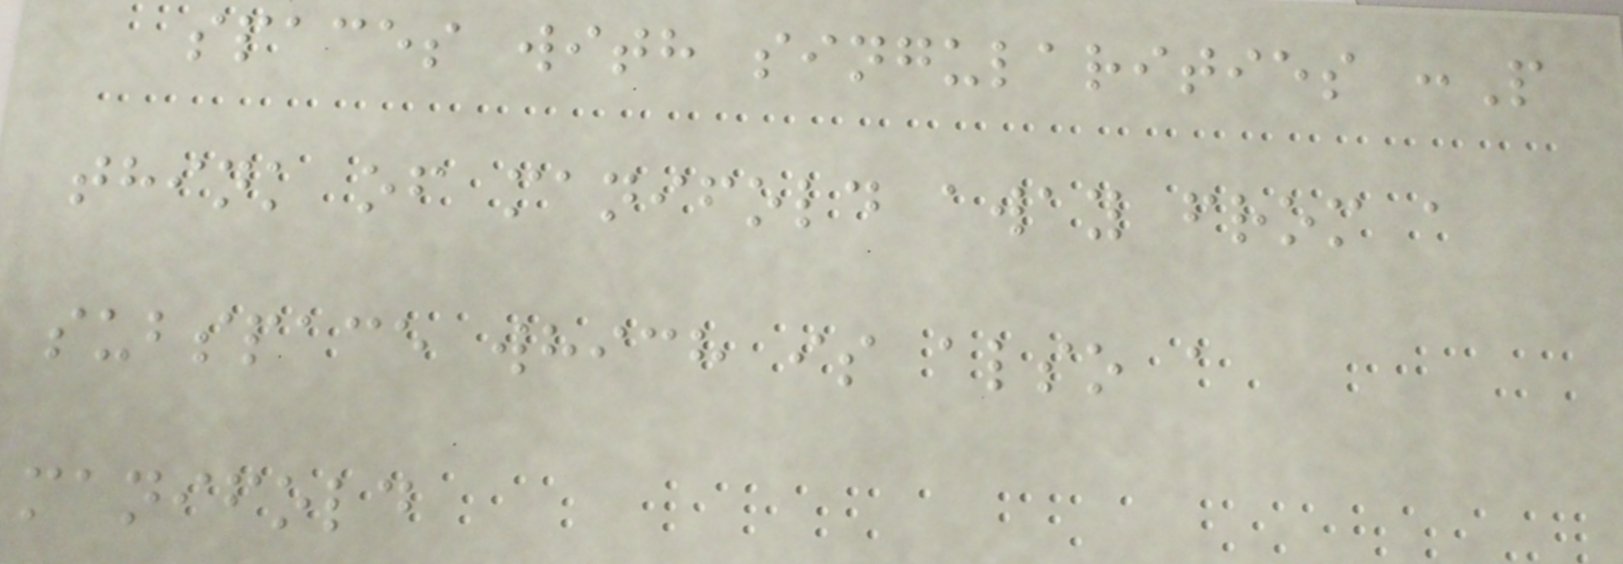spaces with singularities :P
think of manifold away from a
subspace which is also a
manifold
